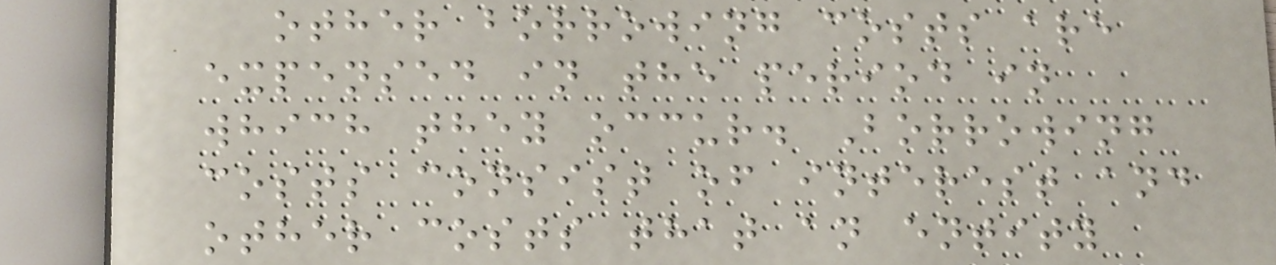other borrowing costs are
expensed in the period in
which they occur. Borrowing
costs consist of interest and
other costs that an entity
